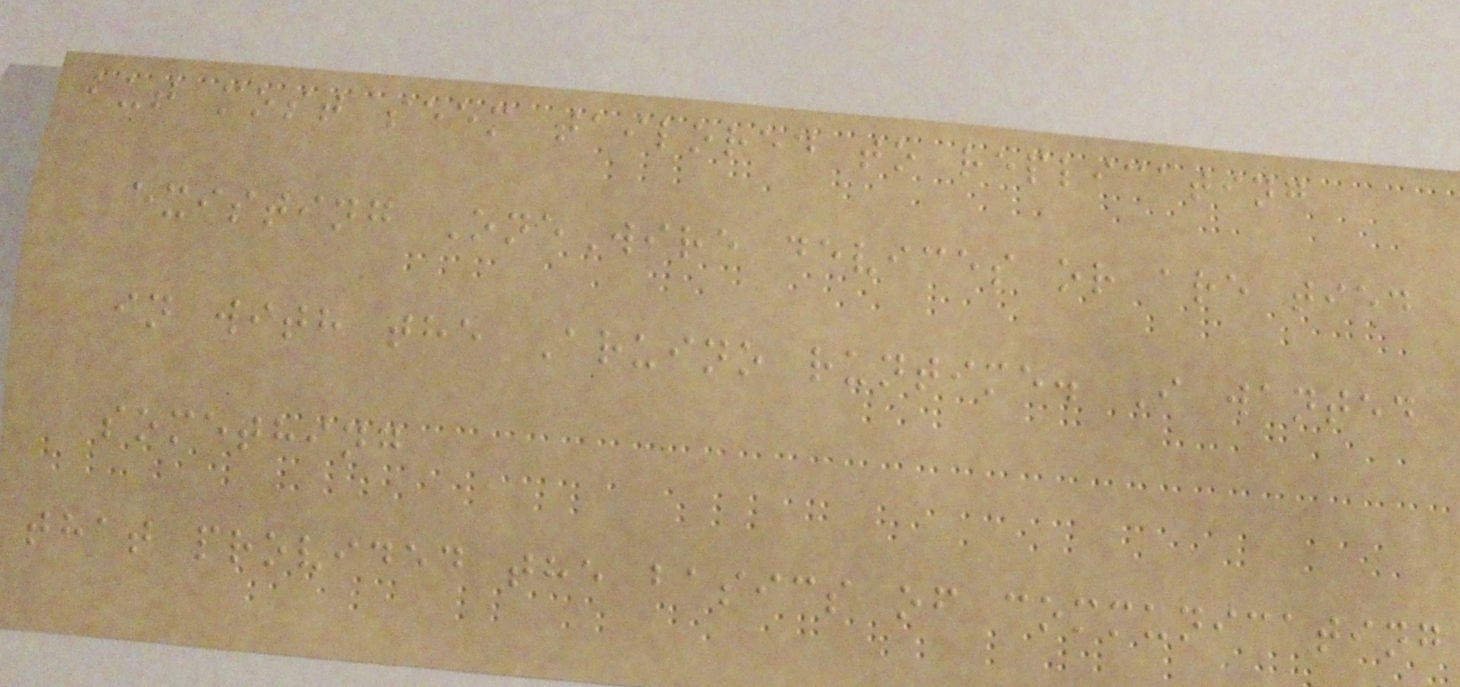but most seem tailored to replicating
existing OneWire devices or are tied
in with the Aruino runtime. I wanted
something
that provided the basics of communicating
